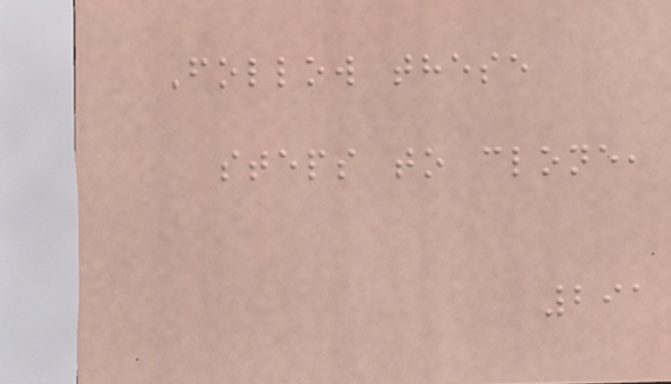Follow these
steps to clone,
291
